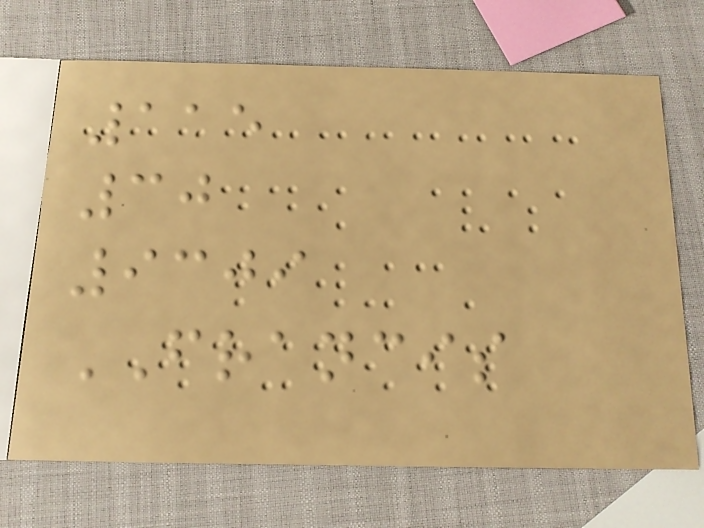115
30
9309
FRANCIS
